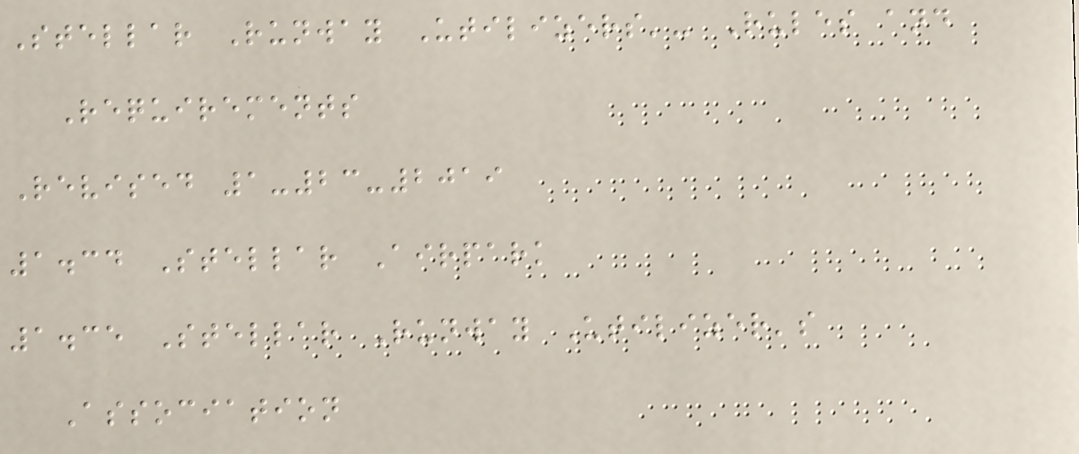Stellar Runway Utilizers'- Rules and
Requirements
Revised 1-23-2019
1.34 Stellar Airpark
1.35 Stellar Runway Utilizer's
Association
